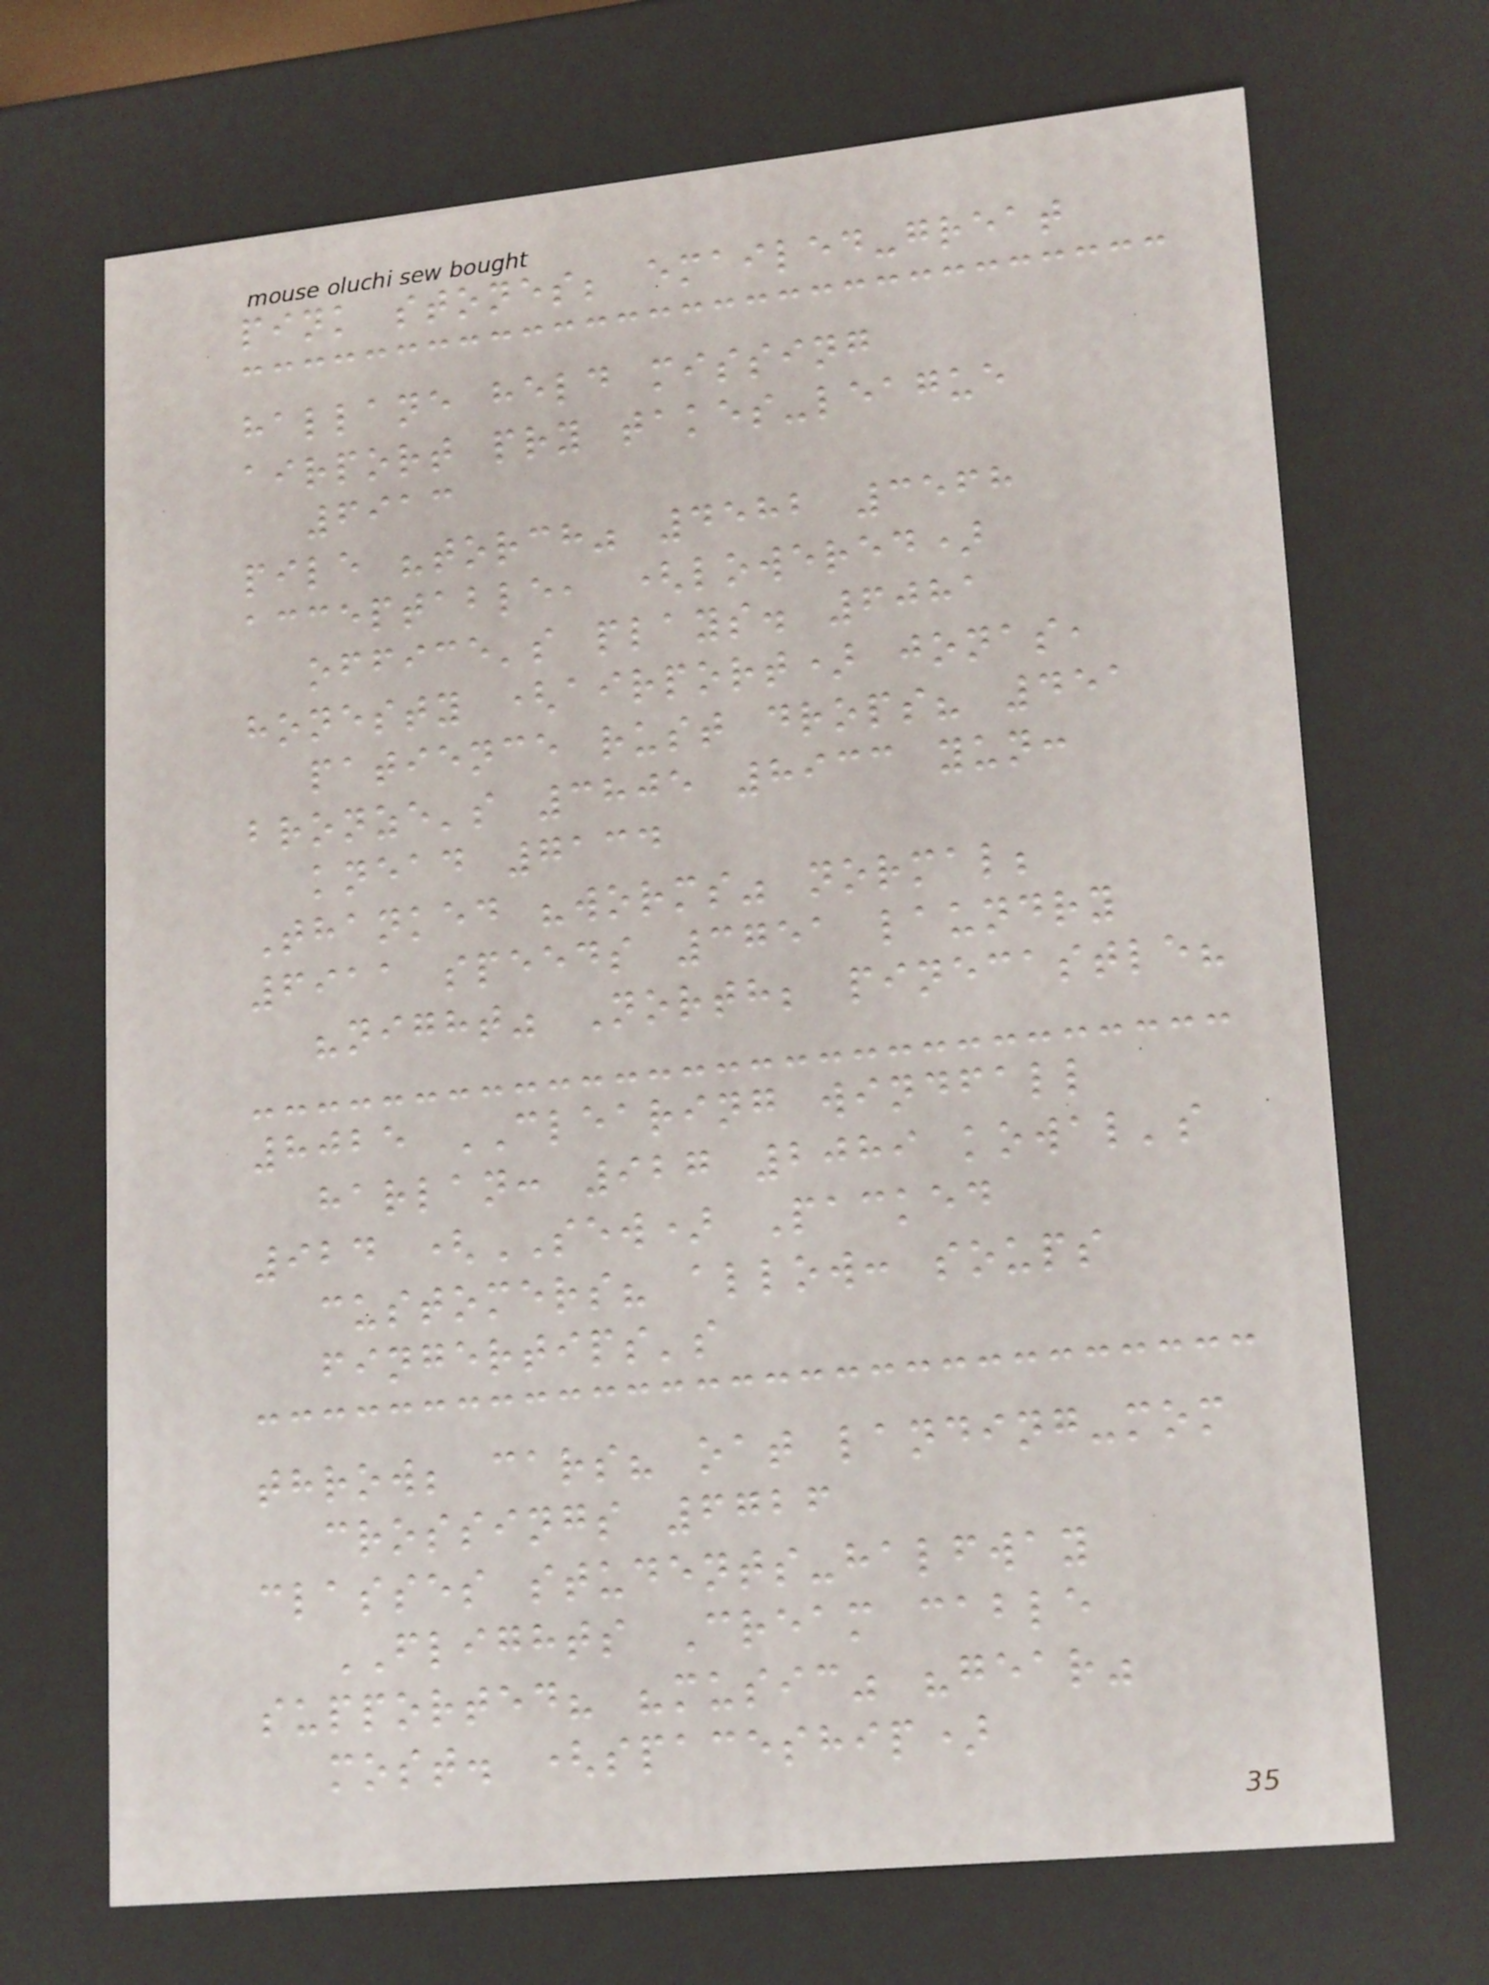pink stones; emailed-great
hallane held missing
airport pry takes-league
6913
pile "torch" 4582 3568
acceptable, (lowered)
office's plays. 6081
honesty (airport) jonas,
patience rust drops? 451
bronze's 3805 8933 yun:
knead 7134
Thanked "worms" normal;
6911 speeds 3751 laundry
"night" North; pinecastle?
8025 CLEARING windfall
harlan: 927 2089 kowal's
924 (SEW) Packed
customers? allow: soups
fingertips's
throw; cars? oat landing-mom
crossings 6726
classes students-halfway
FLIGHTS Cream cable
supported? "music" "gear"
most. (spaceship)
